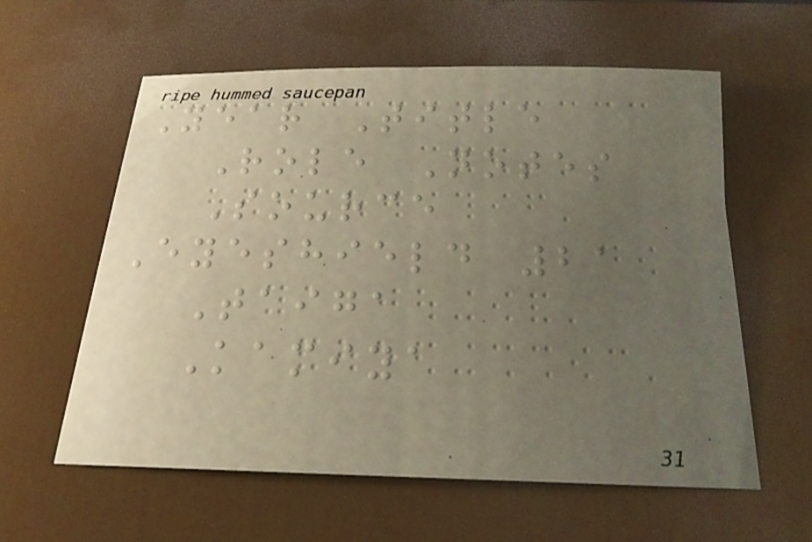Year Title
Role Notes
Source
Eyeshield 21
Taiga
Kamiya
